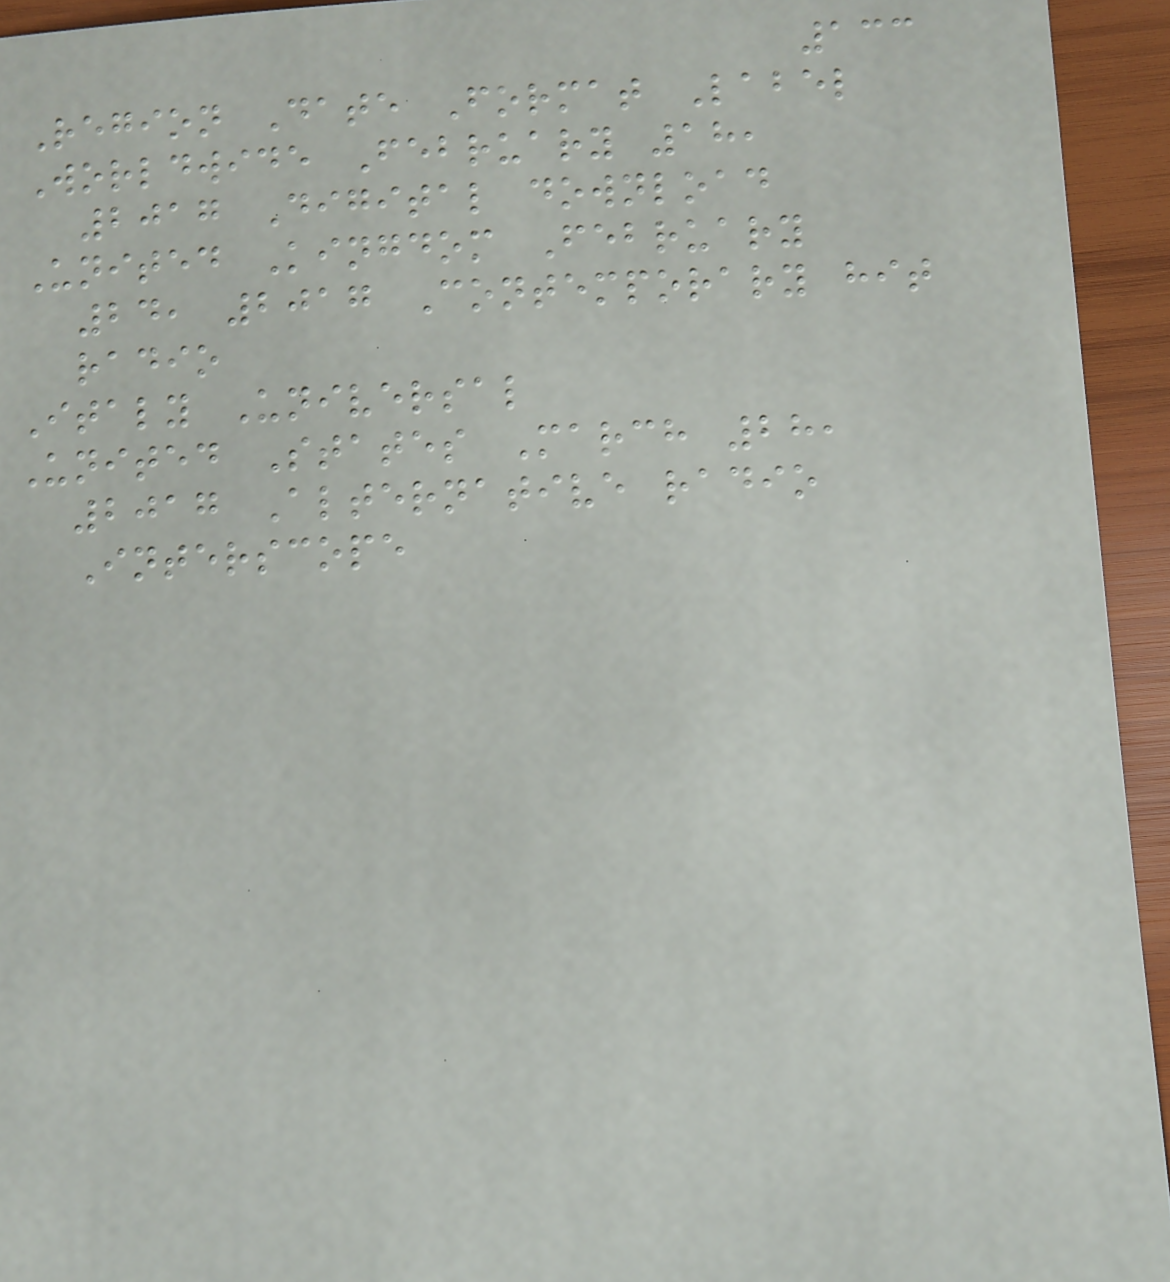133
Region Date Format Label
Worldwide February 18,
2017 Digital download
United Kingdom February
24, 2017 Contemporary hit
radio
Italy Universal
United States March 28,
2017 Alternative radio
Interscope
